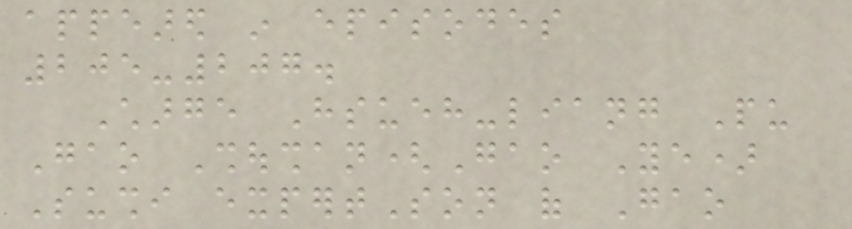appeared in episodes
205-207.
Charge Hsueh-liang Pu
Gao Shoushan(Gao Ye)
Sushi expertSon of Gao
